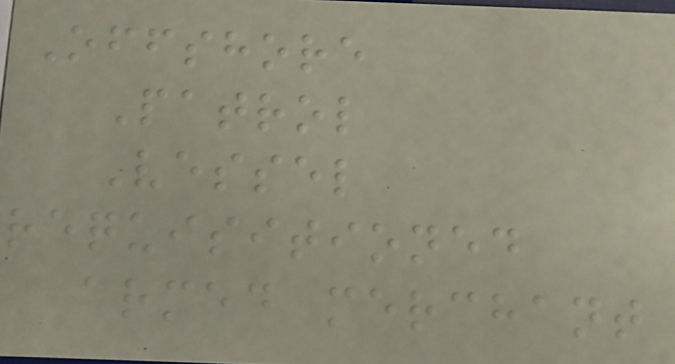Offshore
Patrol
Vessel
requisitioned
armed merchant
